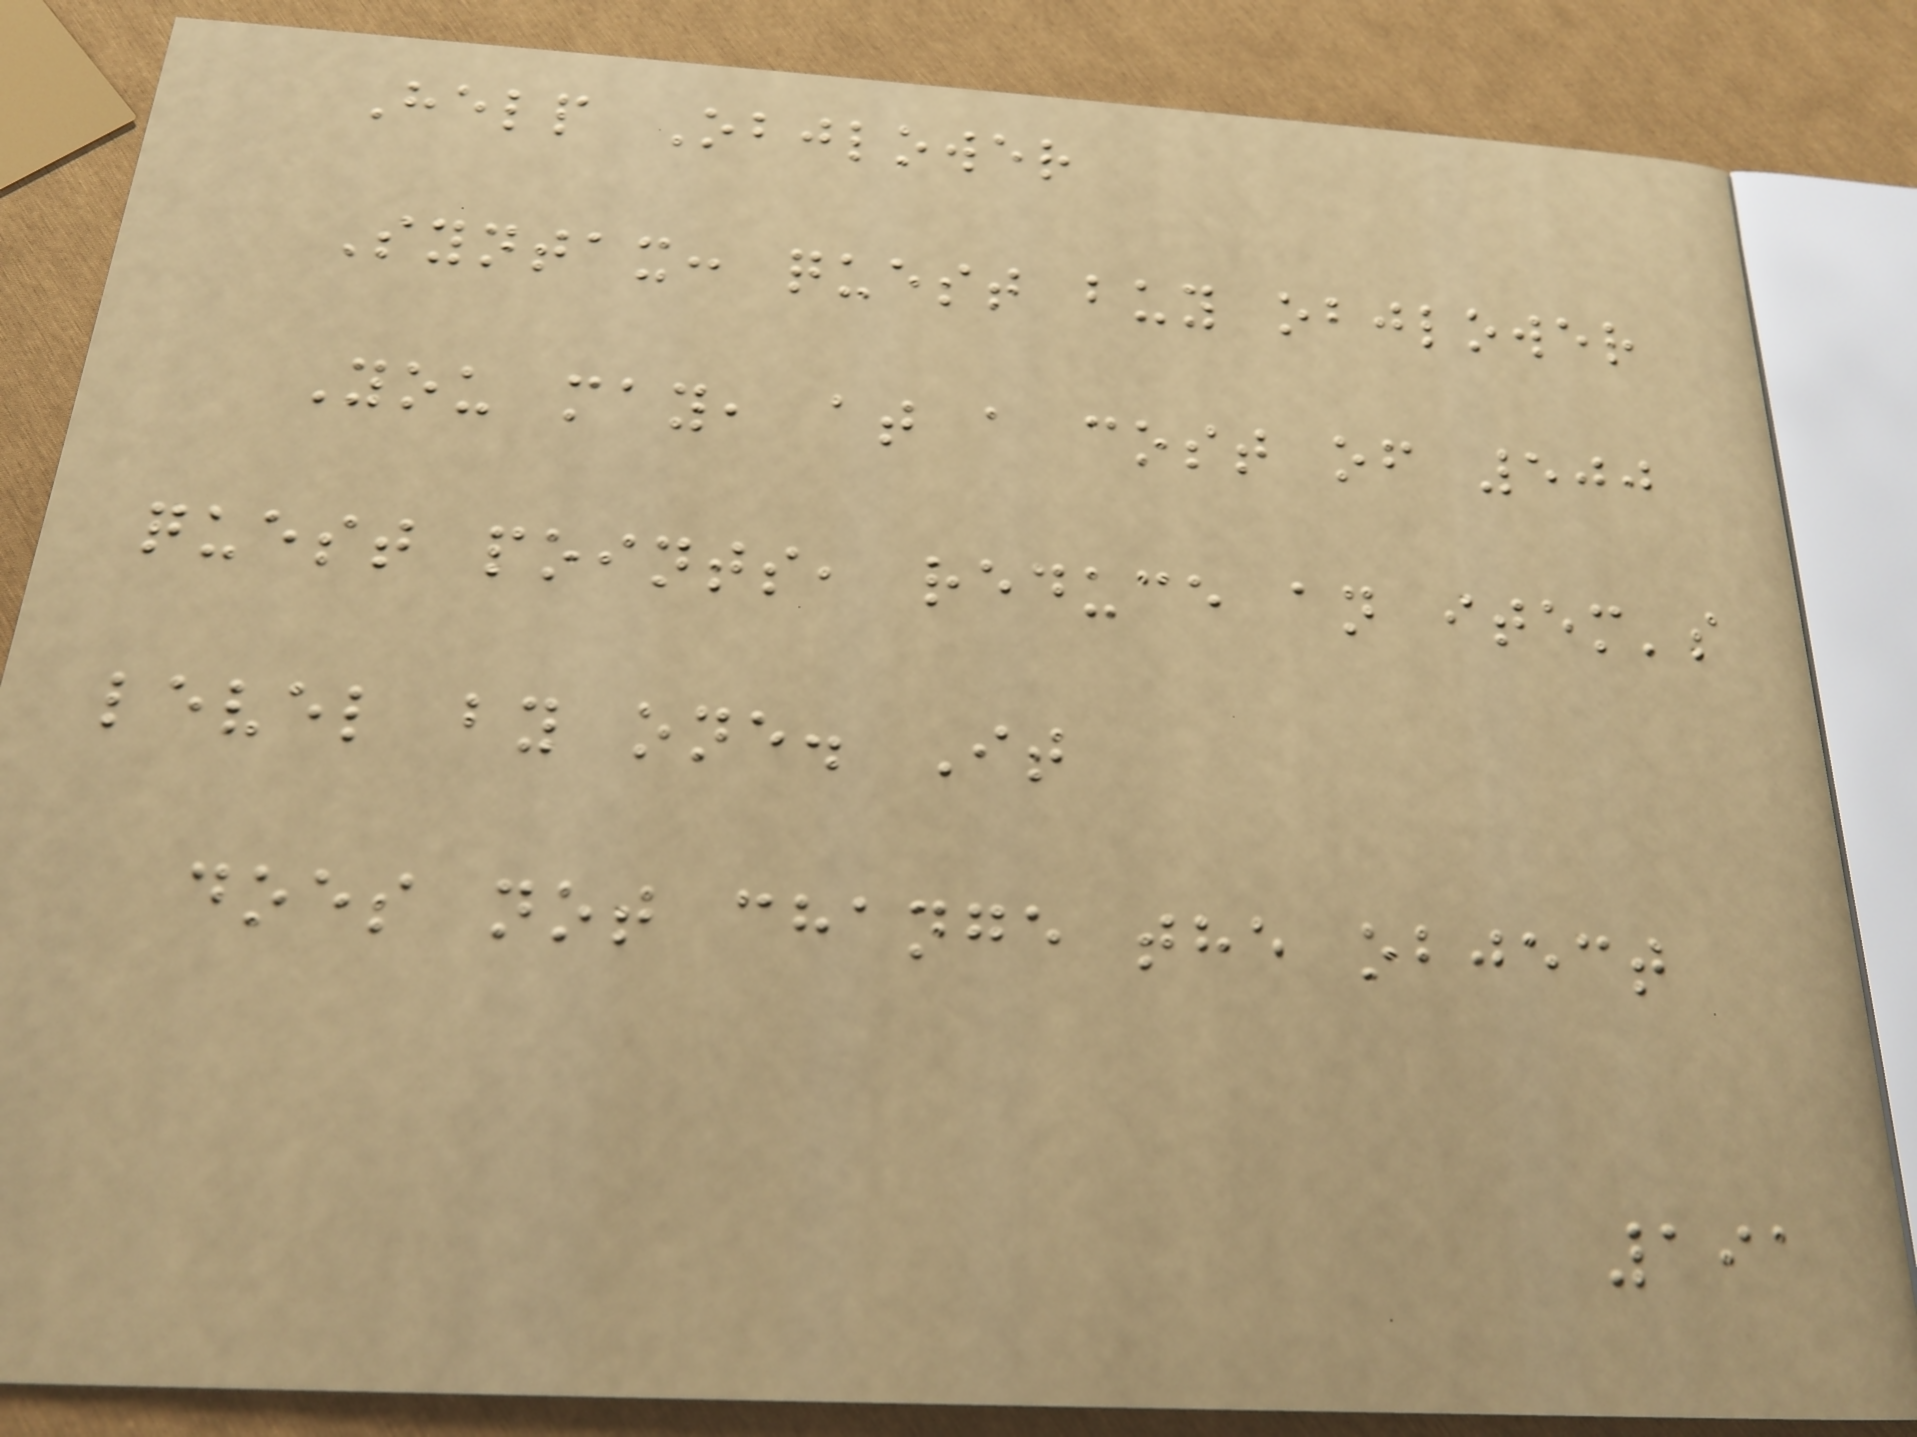Help Objlower
Syntax: quest buy objlower
You may, at a cost of 500
quest points, reduce an item's
level by one. It
does not change the object
191
